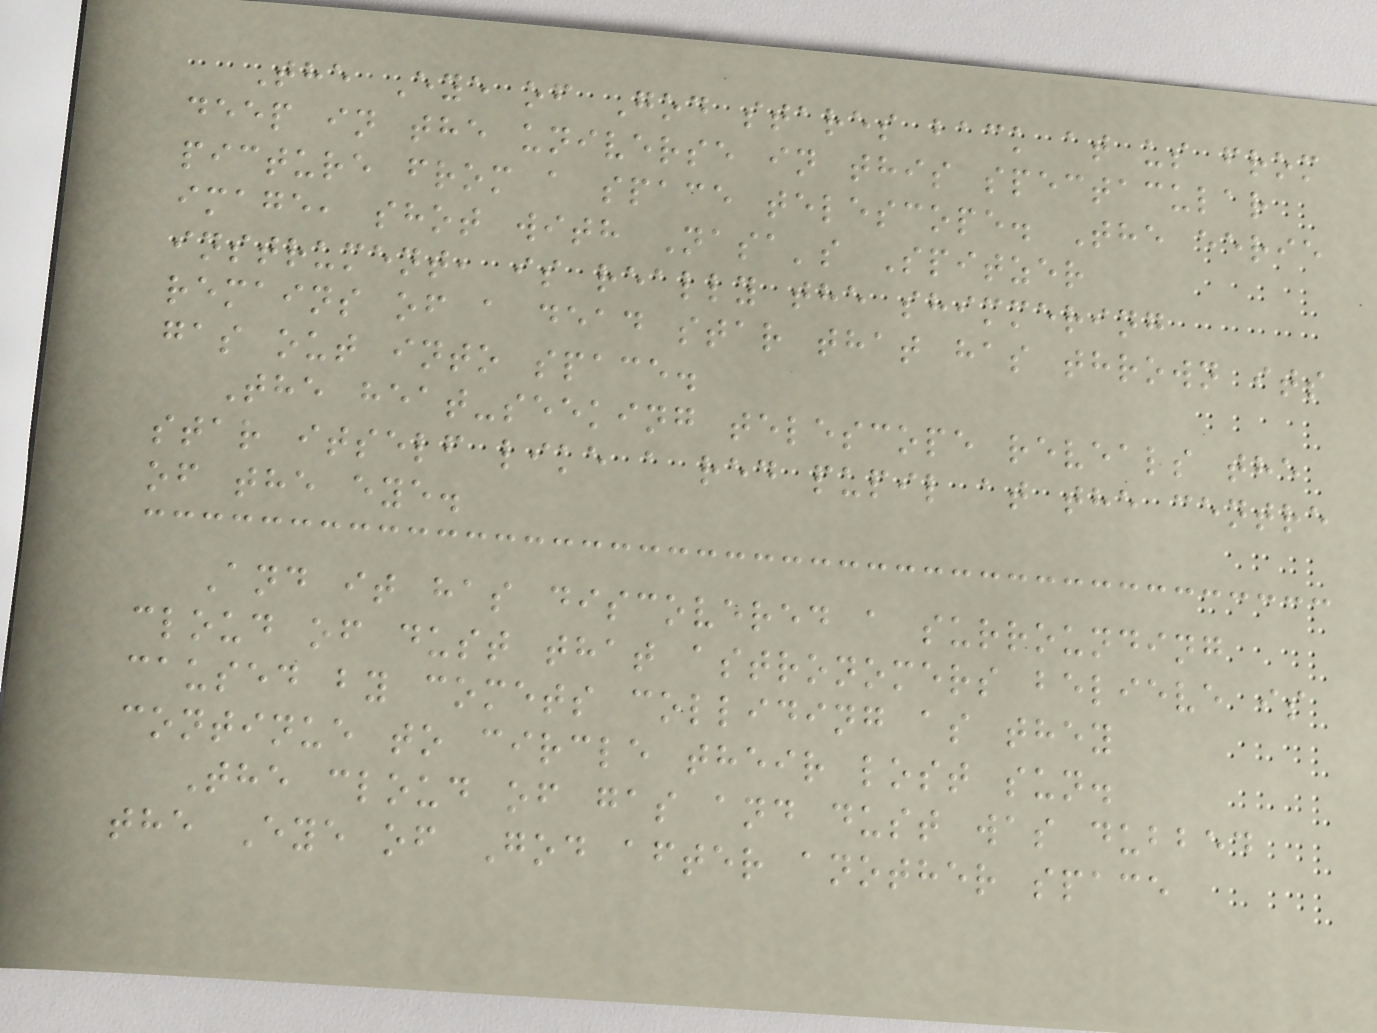The Eye of God stares back at us from
deep in the universe in this spectacular
picture from a space telescope. The eerie
image, shot with Nasa's Spitzer
instrument, is really the shimmering
remains of a dead star that has thrown its
gas out into space.
The heat-seeking telescope reveals the
star itself like a red pupil at the centre
of the eye.
And it has discovered a surrounding
cloud of dust that astronomers believe is
caused by comets colliding as they
continue to circle their lost sun.
The cloud of gas and dust was dubbed
the Eye of God after another space
